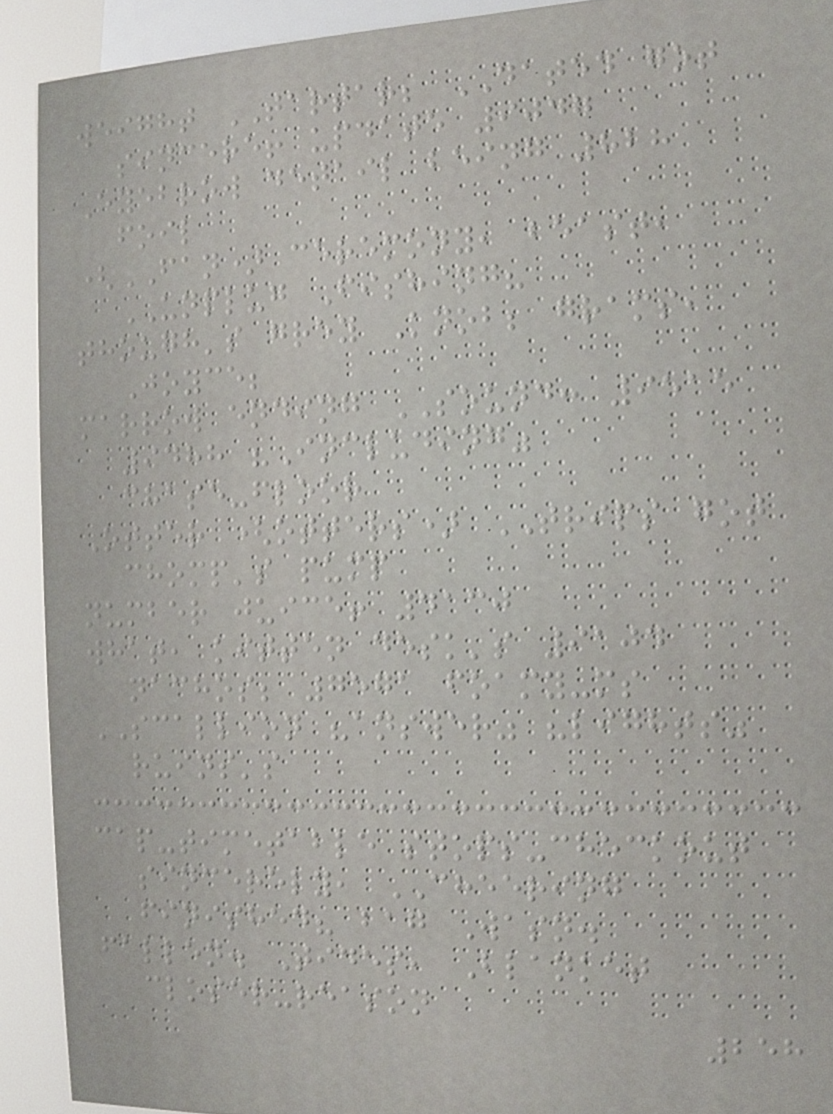weight TARTAR; DATED got
sincere! update 9047
Eyebrow detail being 828
foil
(FAN) ceremony, beast,
UNPLUG Fishing?
though's grey Knob; grams,
Joyce;
marrow ending SOUND: 9515
9488 "Including"
chase-floor
Otter (otters) TRIPS got
chomp's pump
number juice! 4130
what, kitten desk's 9104
nachos; 7571 foamy-ms
SCALLION "answer" "lights"
ruins's
cap-timetable stops-checkout
sincerely, CHEERING
finished? bag Wasn.
fallen. Tides, Blanket
closer-reason
258
